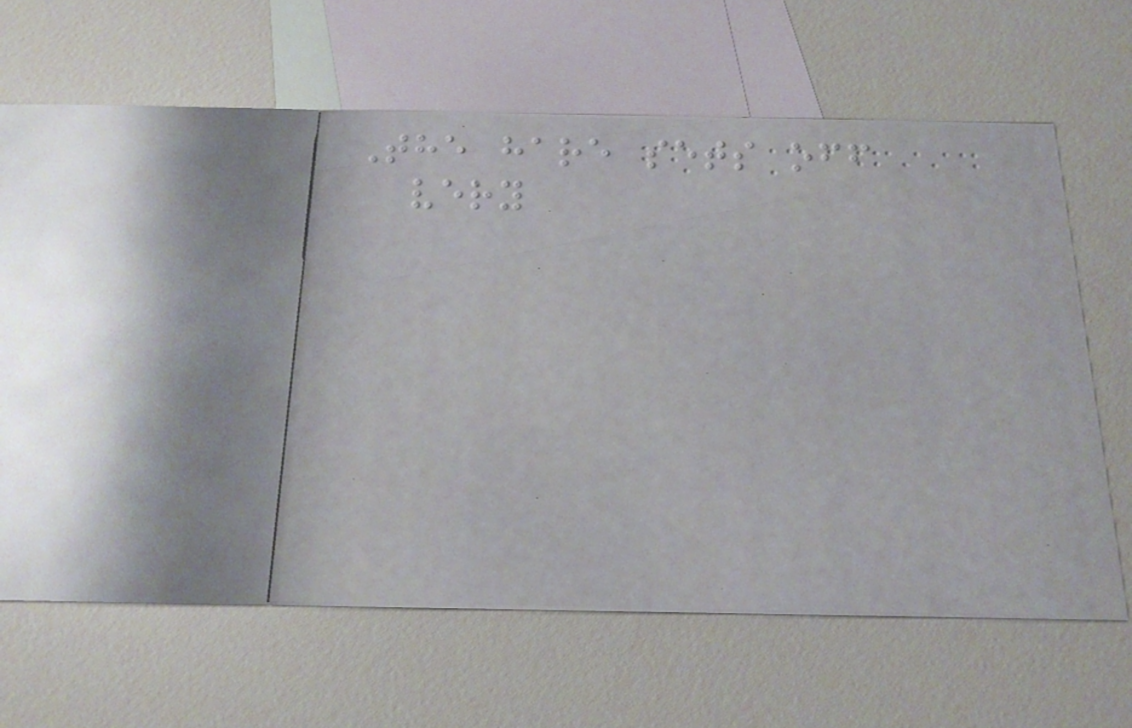The hare sets off
very
